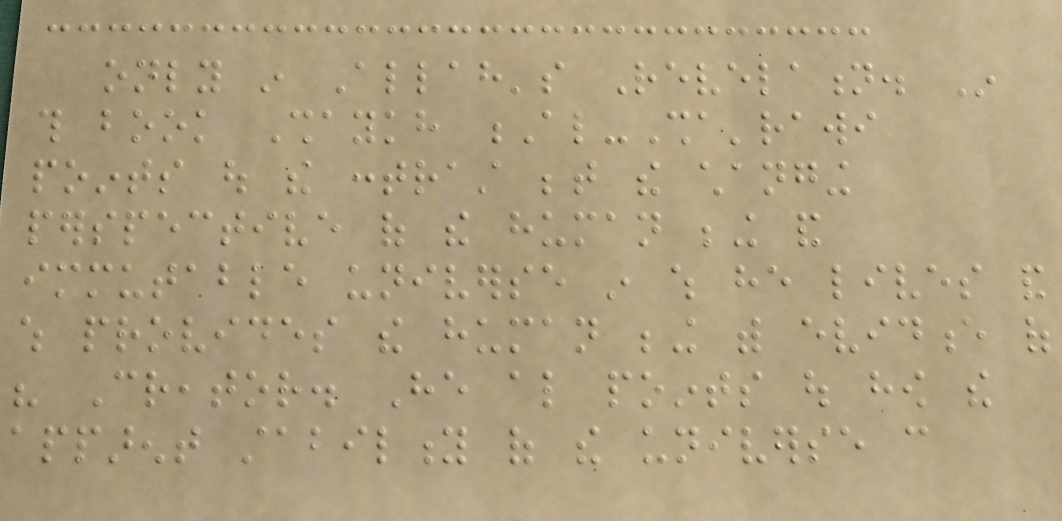only in Allah's Revelation. In
this book Shaykh Al-Sha'rawi
points out the contrast between the changing
perspective of the human being and
immutable universe in which he lives and
which provides the human being with evidence of
his Creator. He also points out how the
apparent stability of the universe can
